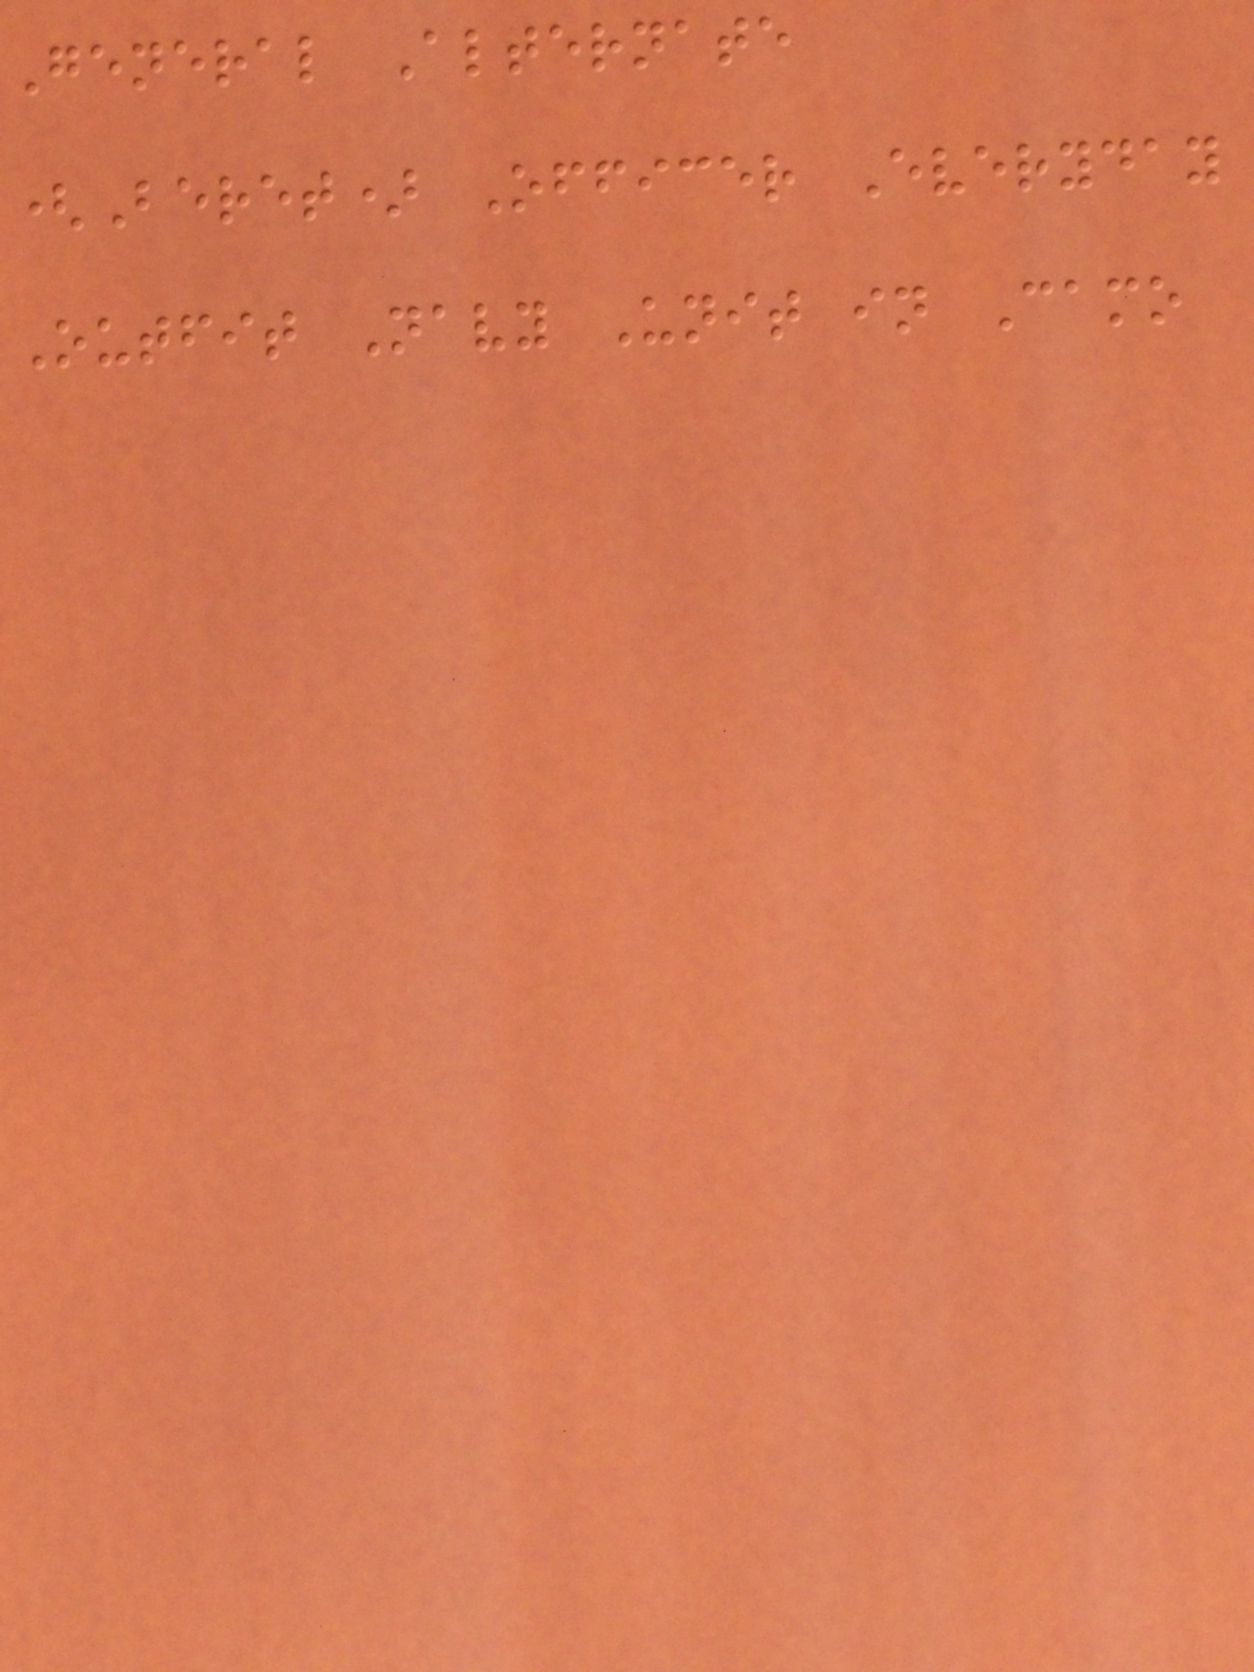General Alternate
(Beret) Officer Everyday
Outfit Navy Unit in Camo
